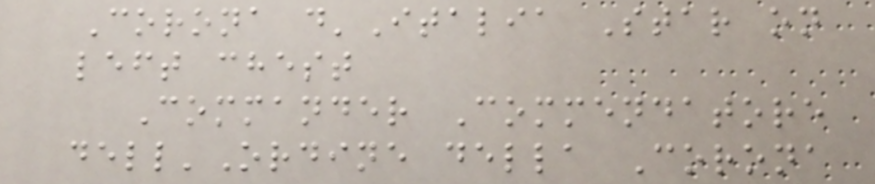Corona d'Italia Star on
left chest
Commander Commendatore
dell'Ordine della Corona
